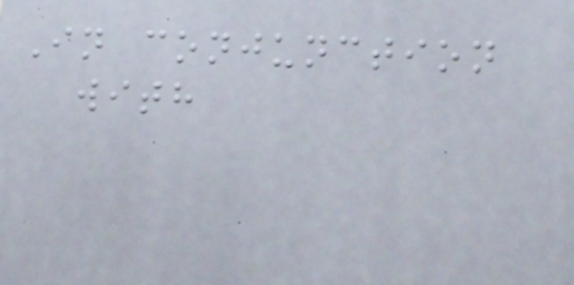In conjunction
with
